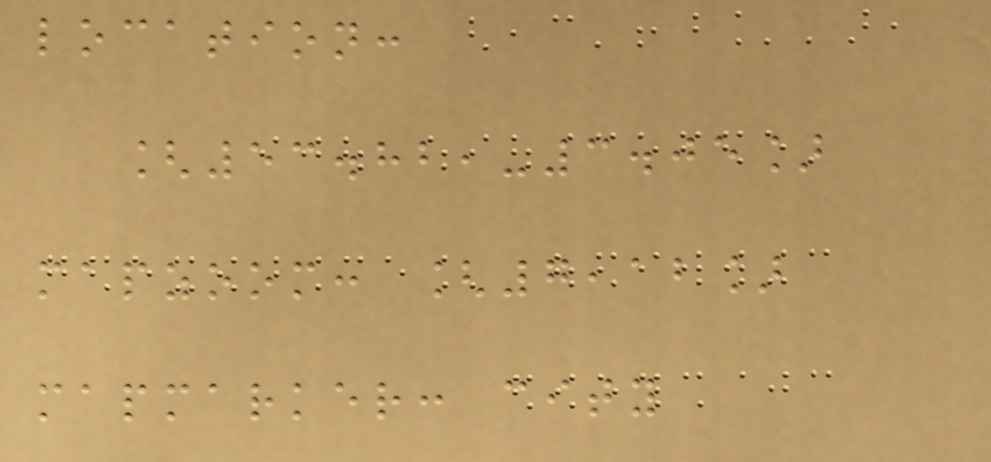location:
[53.82,-3.05]
mapzoom: [7,12]
mapmarker: city
